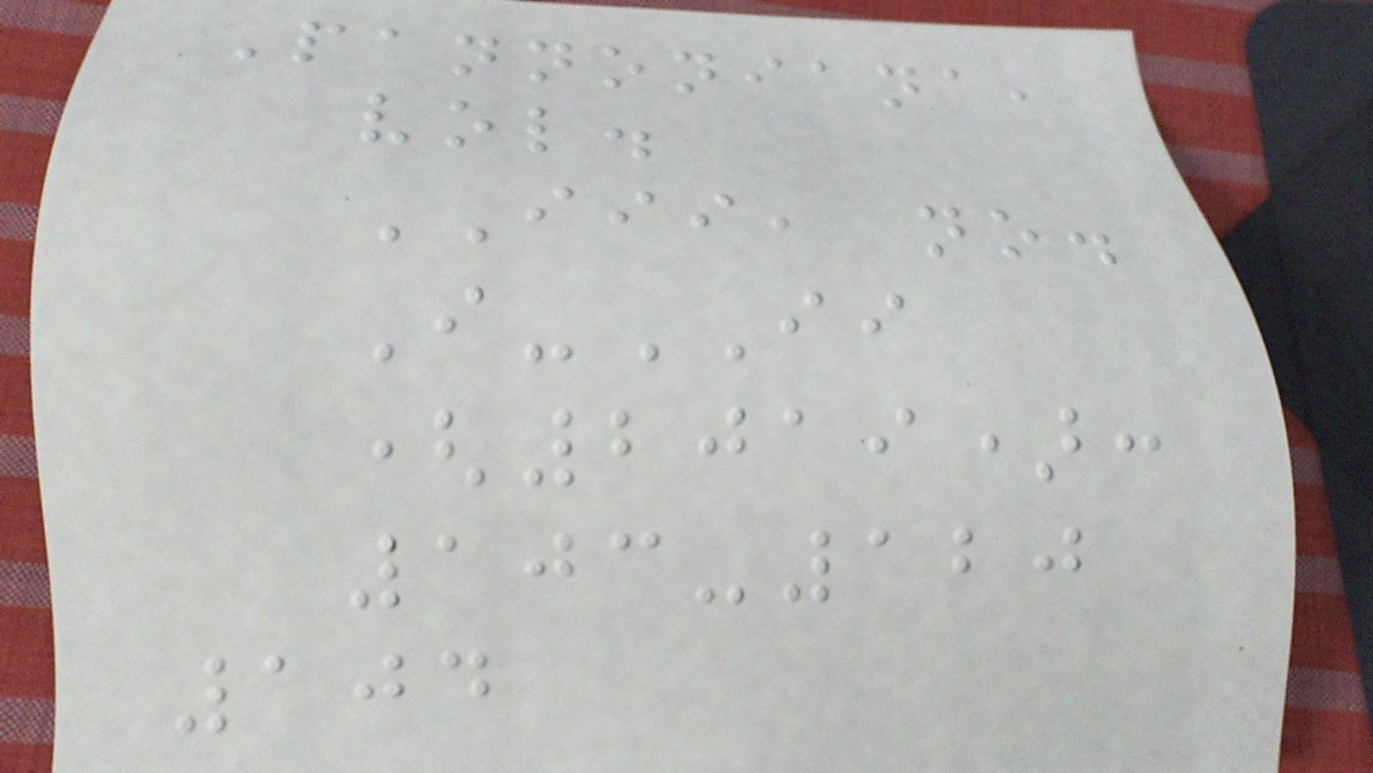Pannoniana,
vol.
III, no.
I-II
(2019):
103-120
104
